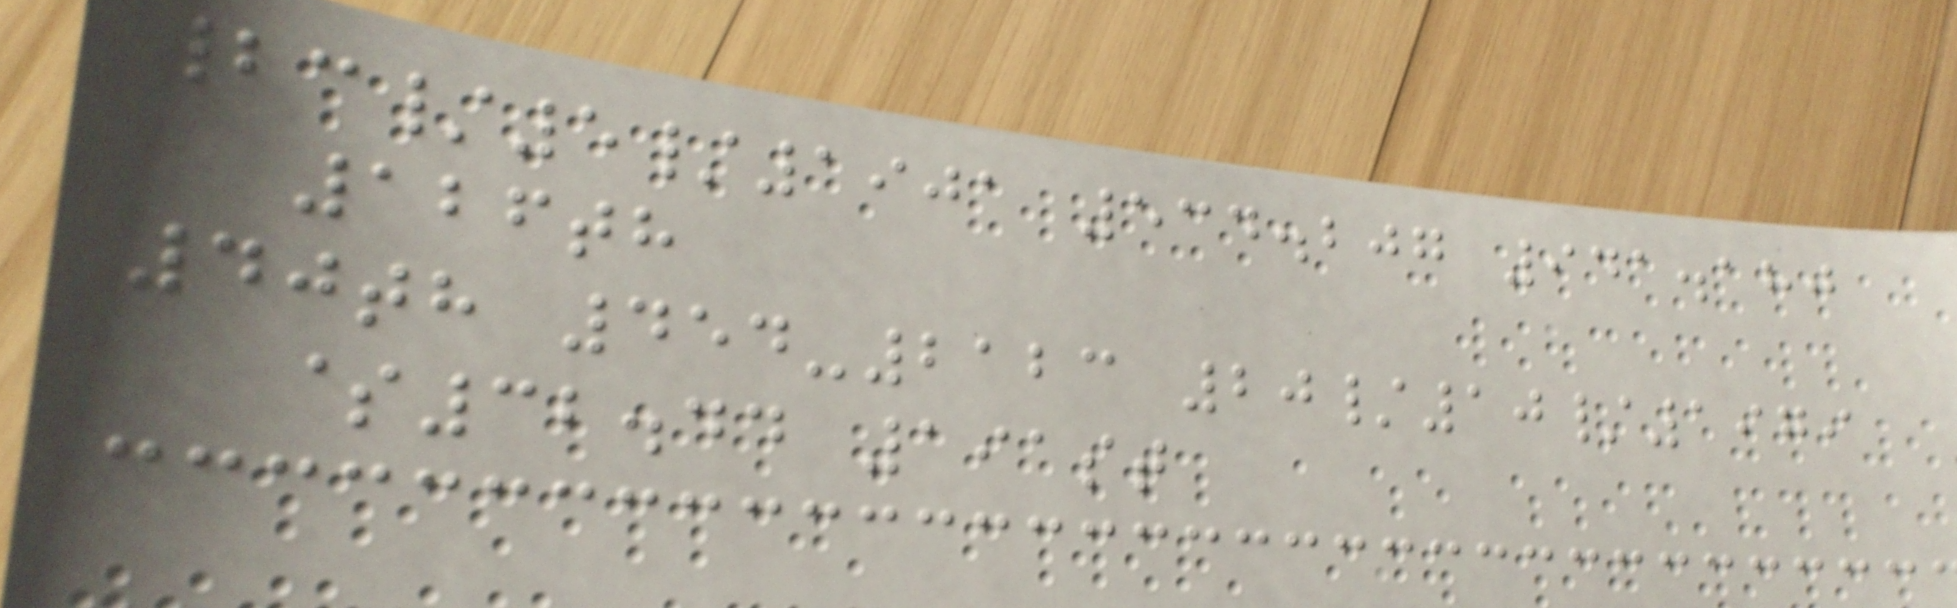23/5/1901 534.207 941.180
126th
40th 454-2123 20/10/1979
$32.44 191st
